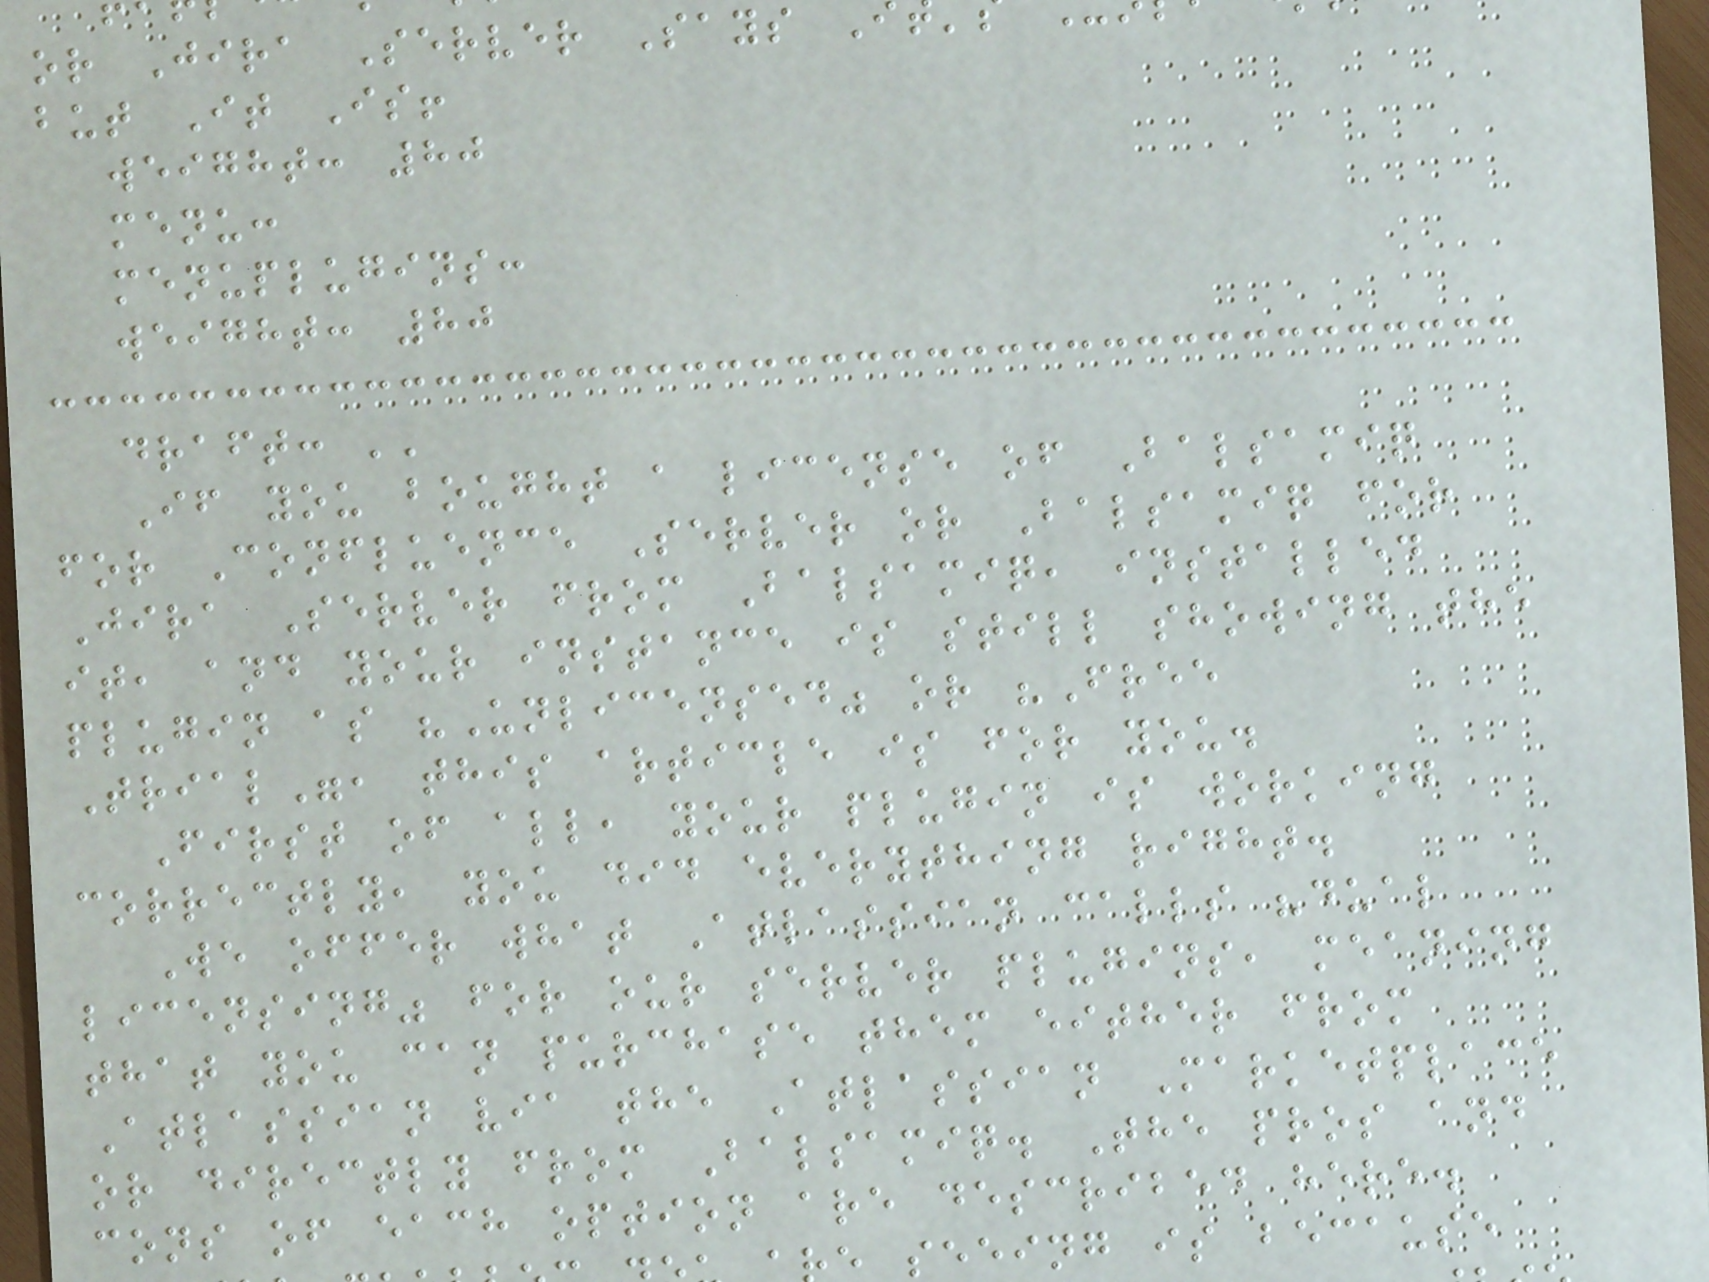or Jira Server Says
but It Is!
weight: 80
menu:
menuplugins:
weight: 80
draft: ''
If you bought a license of Balsamiq
for Confluence Server or Balsamiq for
Jira Server from Balsamiq, installed
it, and your instance is still showing the
plugin as "Unlicensed" or "Free
Trial", this article is for you.
First of all, your plugin is working
correctly, you did everything right.
We offer what Atlassian calls "dual
licensing" for our server plugins, meaning
that you can purchase them either from
Atlassian via the Atlassian Marketplace
or directly from Balsamiq. The pros and
cons of each option are described here.
seeing is because
